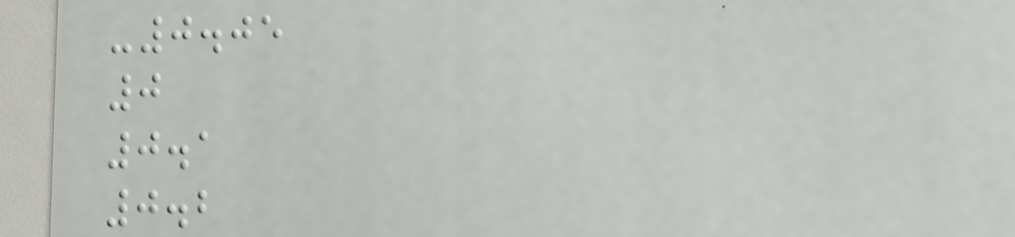-0.05
0
0.1
0.2
